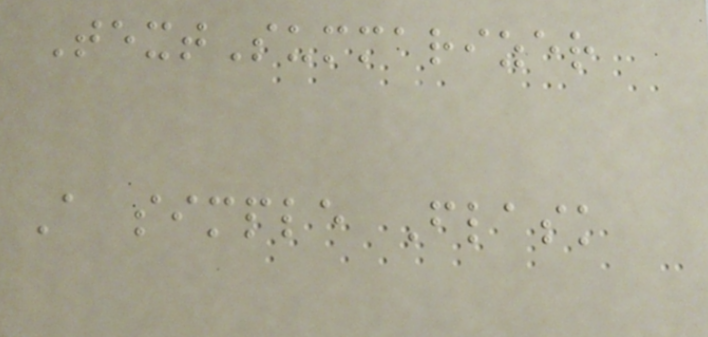TextSummarizer
A simple Flask
